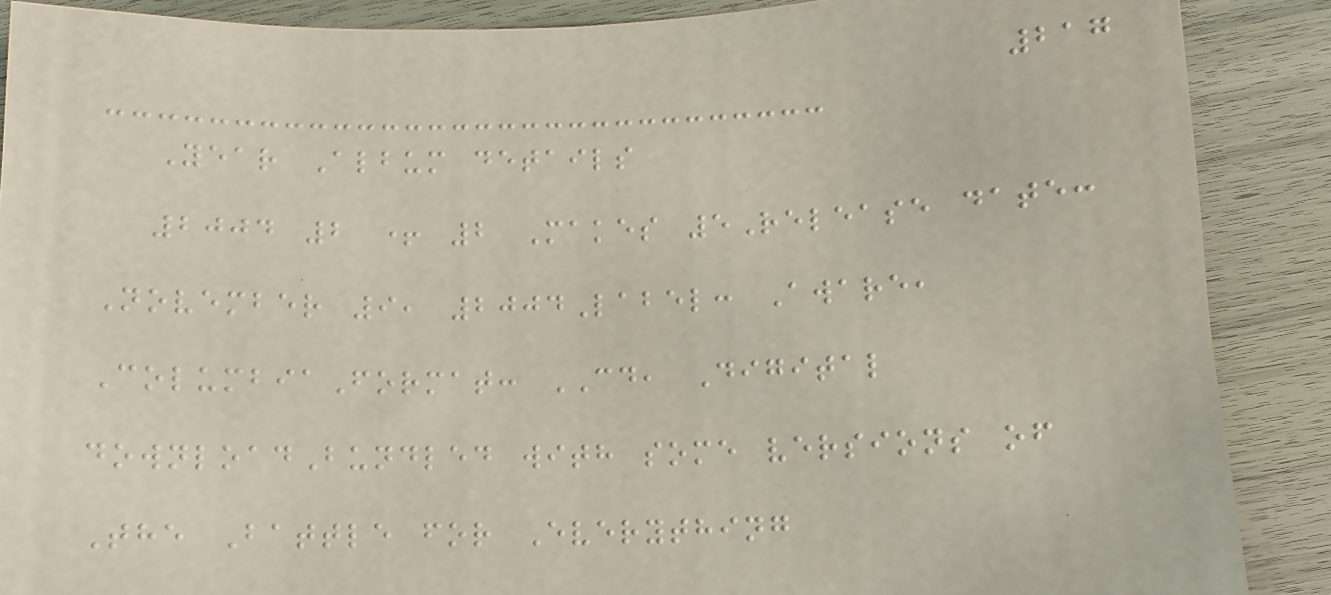217
Year Album details
2004 2 + 2 Makes 5Release date:
November 9, 2004Label: Aware,
ColumbiaFormat: CD, Digital
downloadBundled with some versions of
The Battle for Everything
